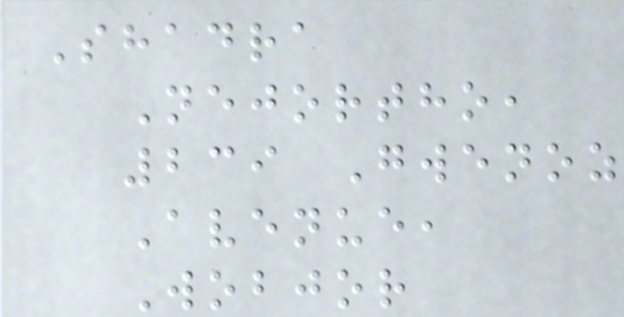Shadra
Nejortho,
239 Gwenoz
Avenue,
Wobjor
